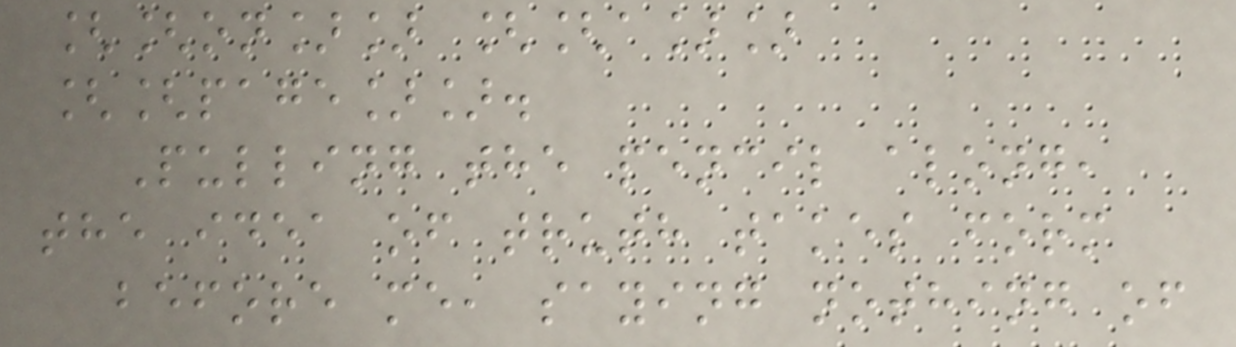[[on]] [[a]]
[[page]].
Pulling the pencil along,
the idea of truth takes form
before me, saying nothing of
